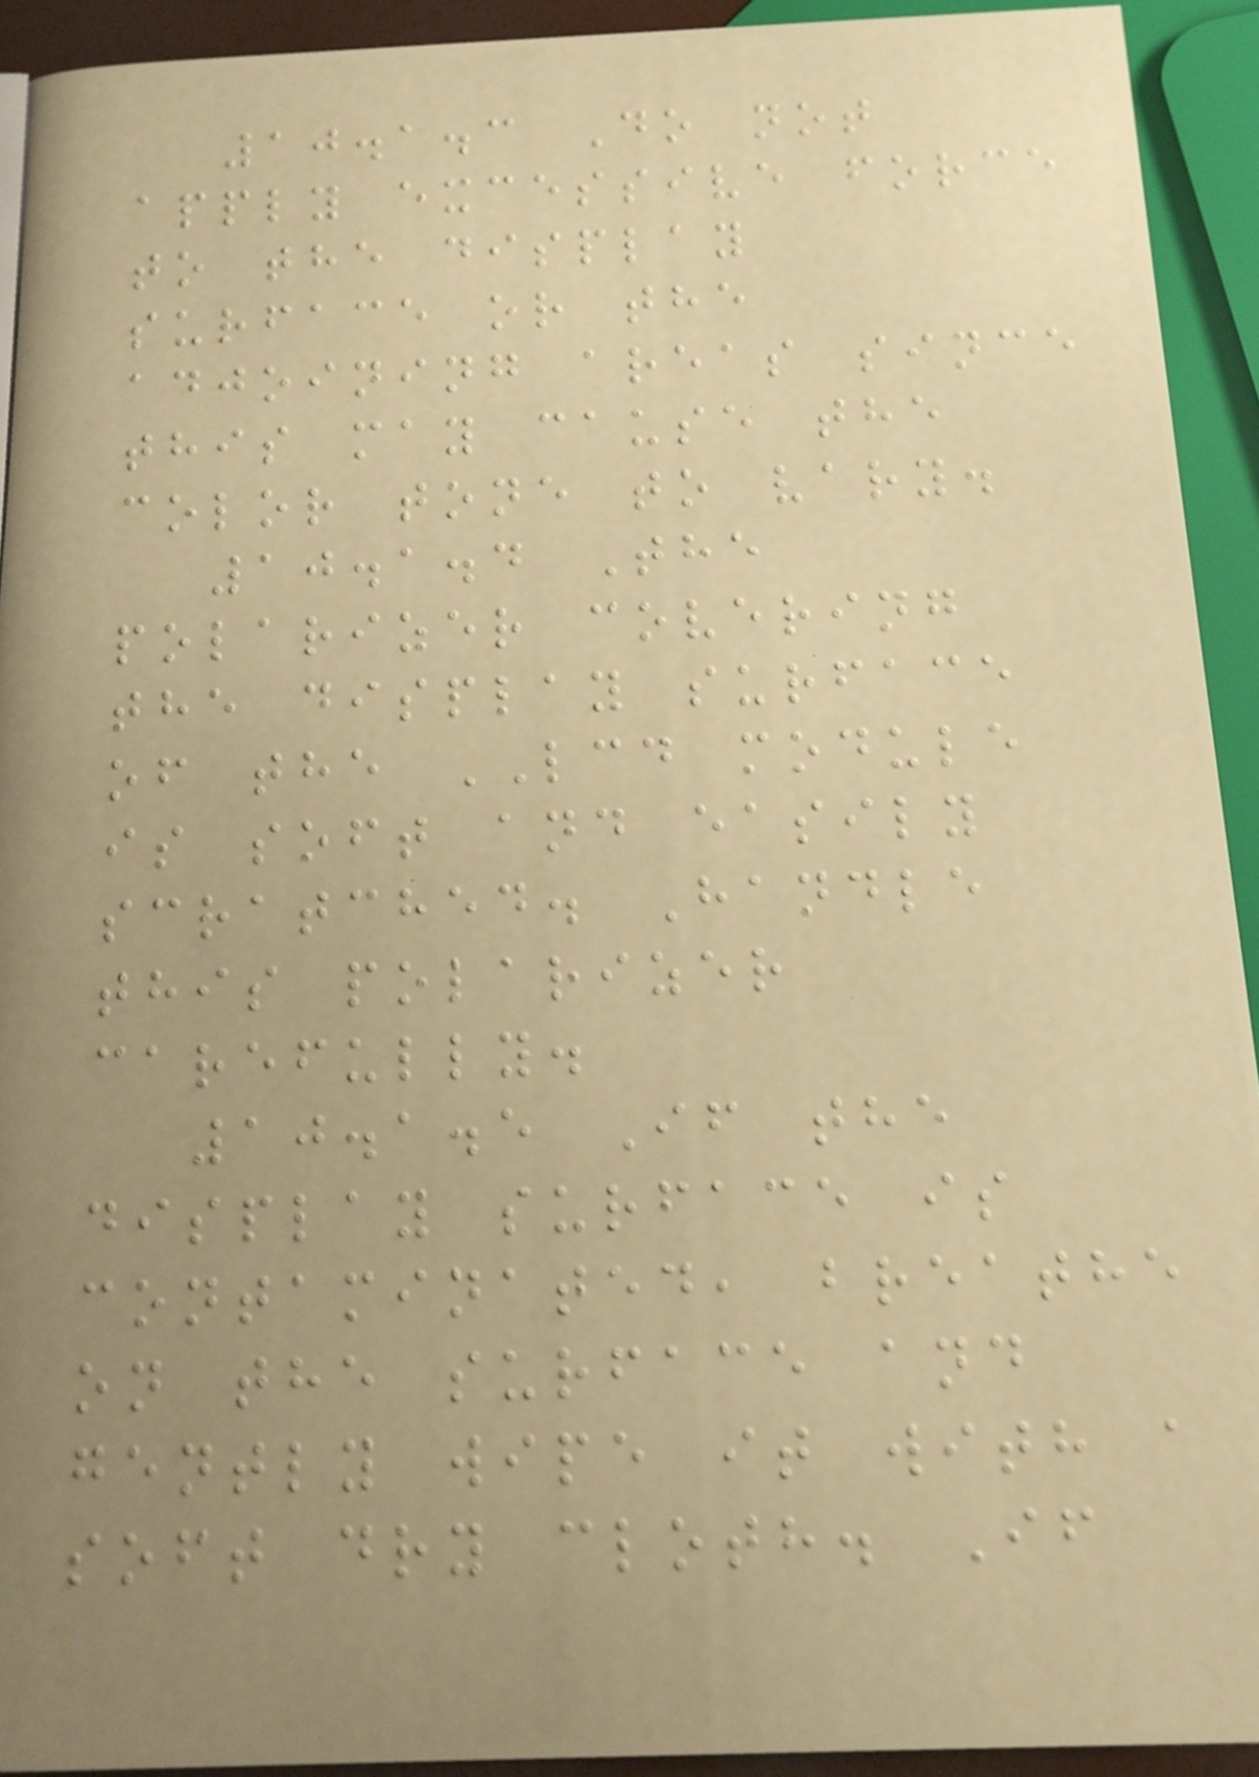10.1.3 Do not
apply excessive force
to the display
surface or the
adjoining areas since
this may cause the
color tone to vary.
10.1.4 The
polarizer covering
the display surface
of the LCD module
is soft and easily
scratched. Handle
this polarizer
carefully.
10.1.5 If the
display surface is
contaminated, breathe
on the surface and
gently wipe it with a
soft dry cloth. If
